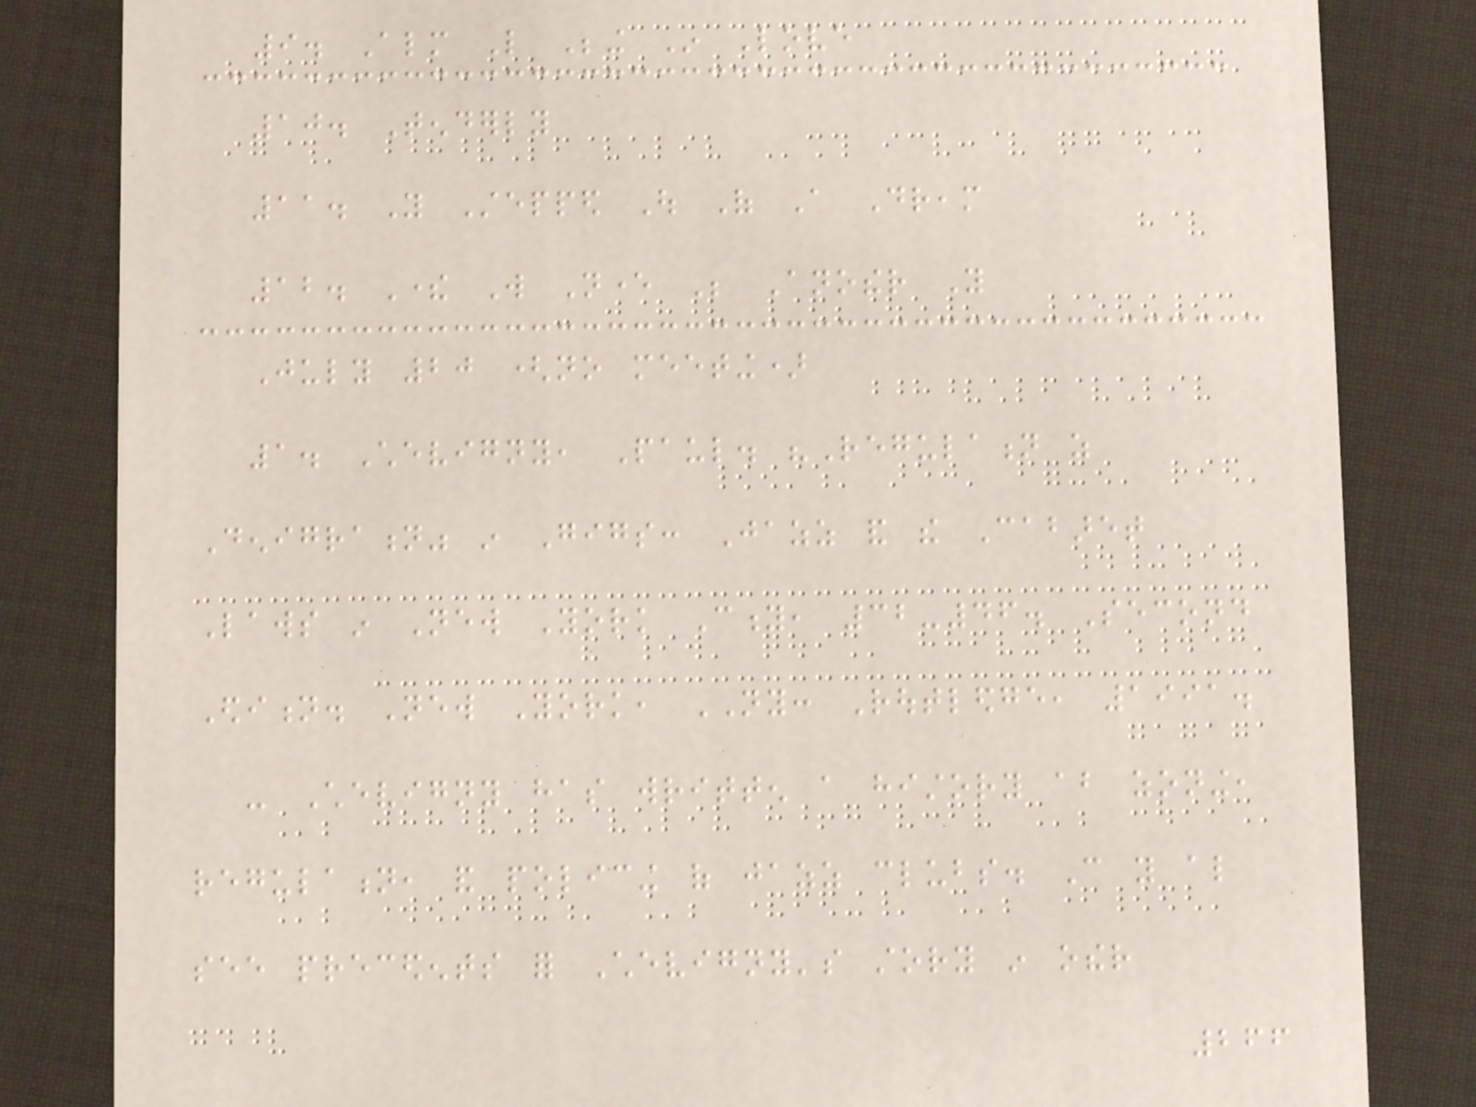9. Almost Like Being In Love
10. Tenderly
11. You Stepped Out Of A Dream
12. There Will Never Be Another You
July 20 (no meeting)
1. Chevigny, Paul. "Regulation as
Denigration" in Gigs: Jazz and the Cabaret
Laws in New York City, 32-46. Second
Edition. New York, NY: Routledge, 1991.
- Chevigny has written a history about zoning,
regulation, and policing of jazz clubs. Can you also
see precedents for Chevigny's story in other
266
